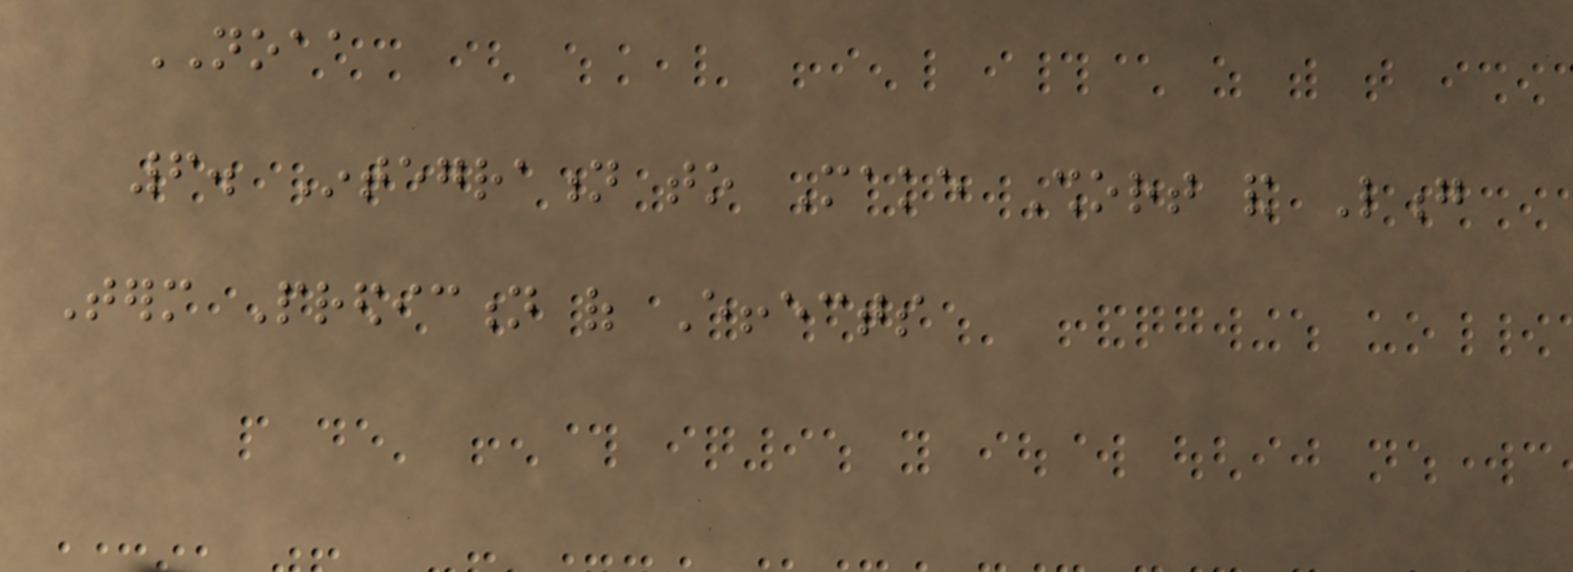NOAA
6. Integration to Make Short and Long
Term Prediction of Effects
